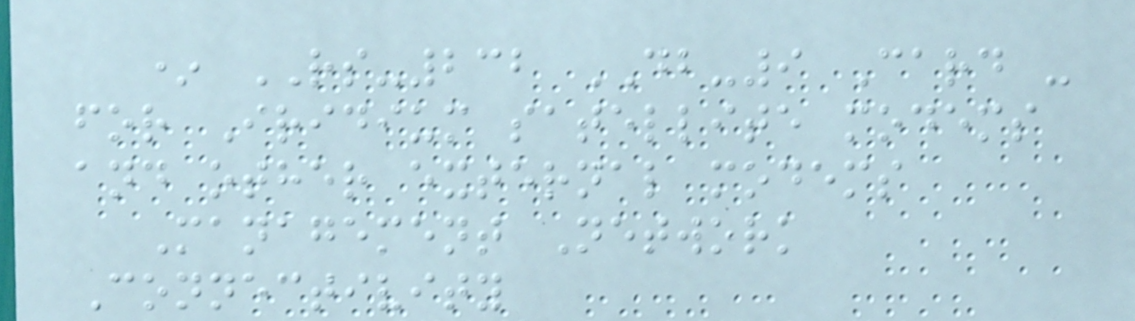* RS-232 DB-9 Card -
for Iridium satellite modems
and other external modems
Management Network
Connectivity
